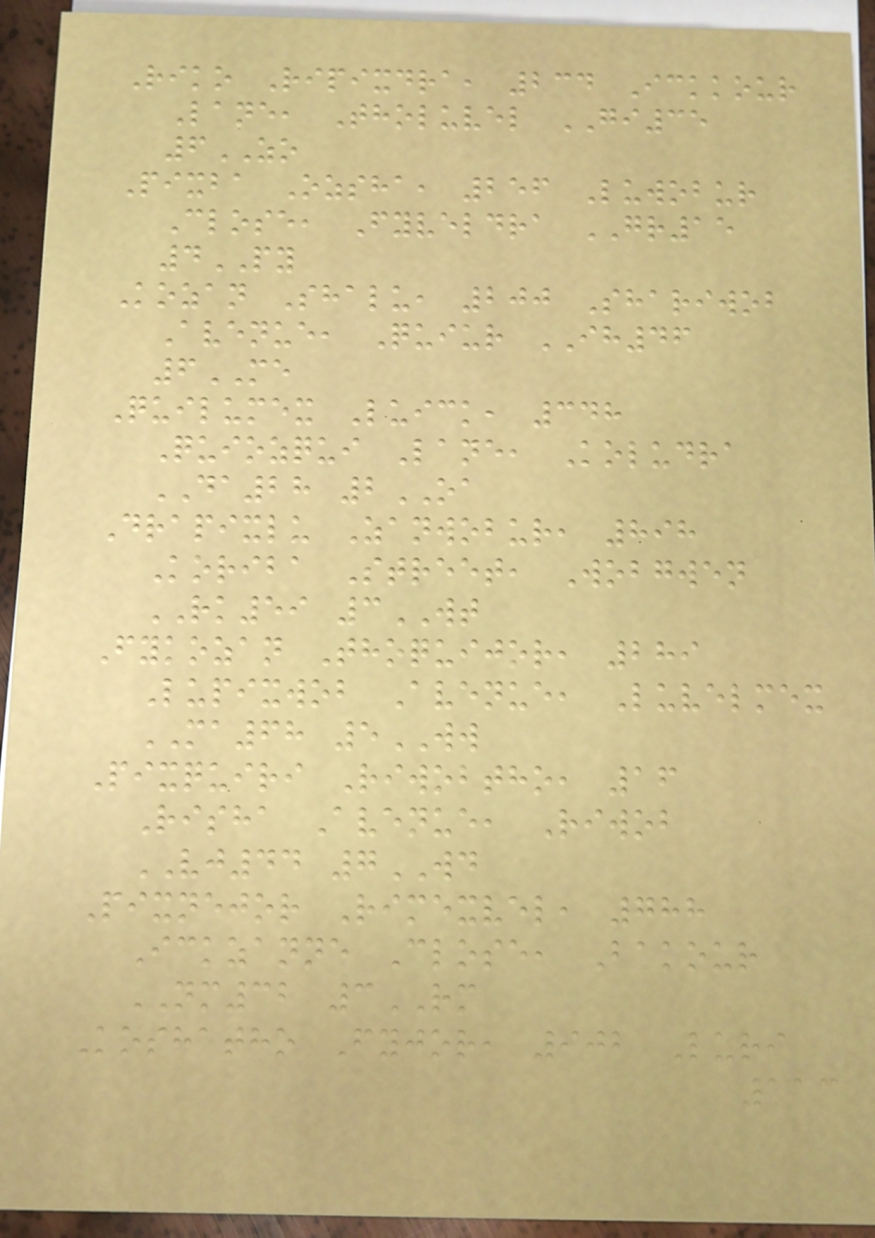Riko Ripixdra, 234 Ickkour
Lane, Tholuvel GI35
6ZO
Pixba Ozsha, 256 Luwobur
Close, Fyveldra GR15
4PY
Kozan Shalu, 200 Shariwob
Avenue, Quiur IH46
6ME
Quilumex Luick, 348
Quiozqui Lane, Koludra
DA28 2OA
Drapixlu Zanwobur, 898
Koriba Street, Wobgwen
RK59 3WT
Fykozan Thoquijor, 289
Lupixwob Avenue, Luvelmex
MA68 5WW
Pixquiri Riwobtho, 16
Risha Avenue, Riwob
VJ44 7WD
Pixnejor Rimexvel, 788
Ickzanne Close, Bakour
NM32 3RM
Koshatho Fyjor, 902 Luri
113
